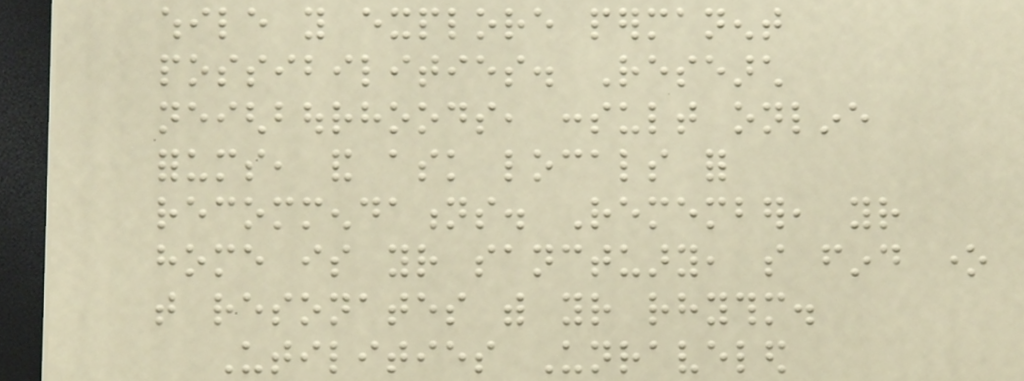while you explore permanent
possibilities. Research
neighbourhoods, consult online
forums, and ask locals for
recommendations. Remember, your
home is your sanctuary, so find one
that resonates with your rhythm.
Utilities Unraveled
